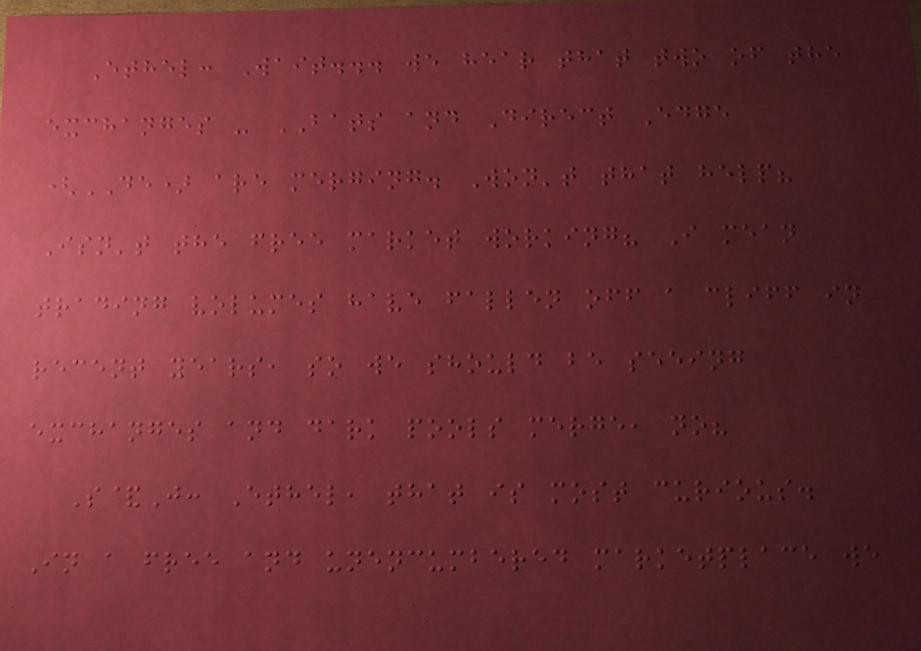Ethel: Wait... we hear that two of the
exchanges - BATS and Direct Edge
(DE) are merging. Won't that help?
Isn't the free market working? I mean
trading volumes have fallen off a cliff in
recent years, so we should be seeing
exchanges and dark pools merge, no?
S&J: Ethel, that is most curious.
In a free and unencumbered marketplace we
